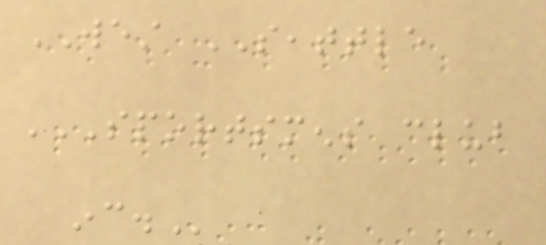WEST SEATTLE
SPORTSMENS CLUB
INC.
